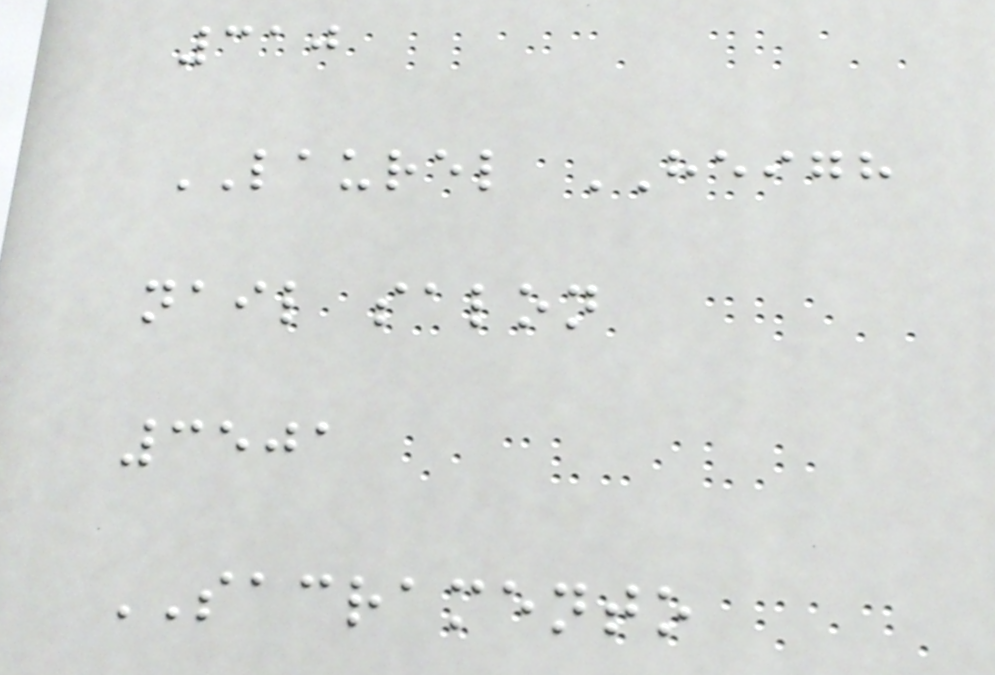310
LAUREL HEIGH
nail salon
3501
SACRAMENTO
